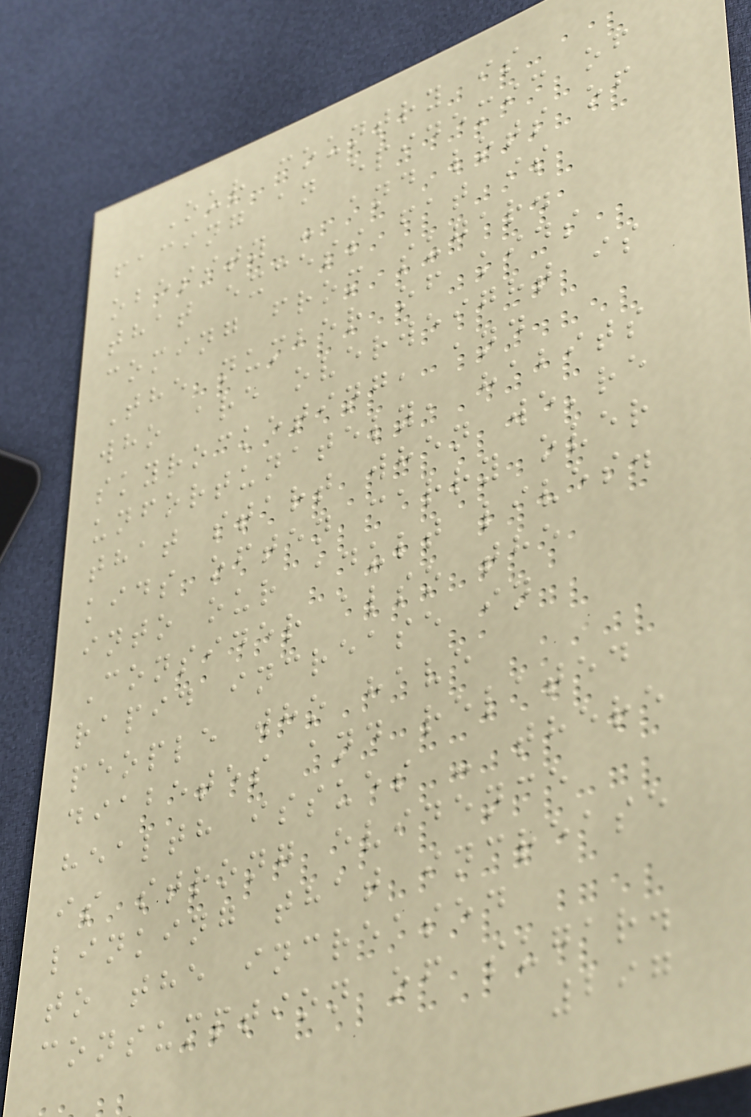Our country is
facing an epidemic of
obesity - and lots of
that excess fat is
coming from sugar.
The number of kids
who are overweight is
skyrocketing, and
unfortunately, habits
that start when we're
kids often carry over
into our adult lives.
Consider also the
rapid increase in
people who have
diabetes and related
health issues - there
is strong evidence
linking that increase
to the increased
consumption of sugar.
297
